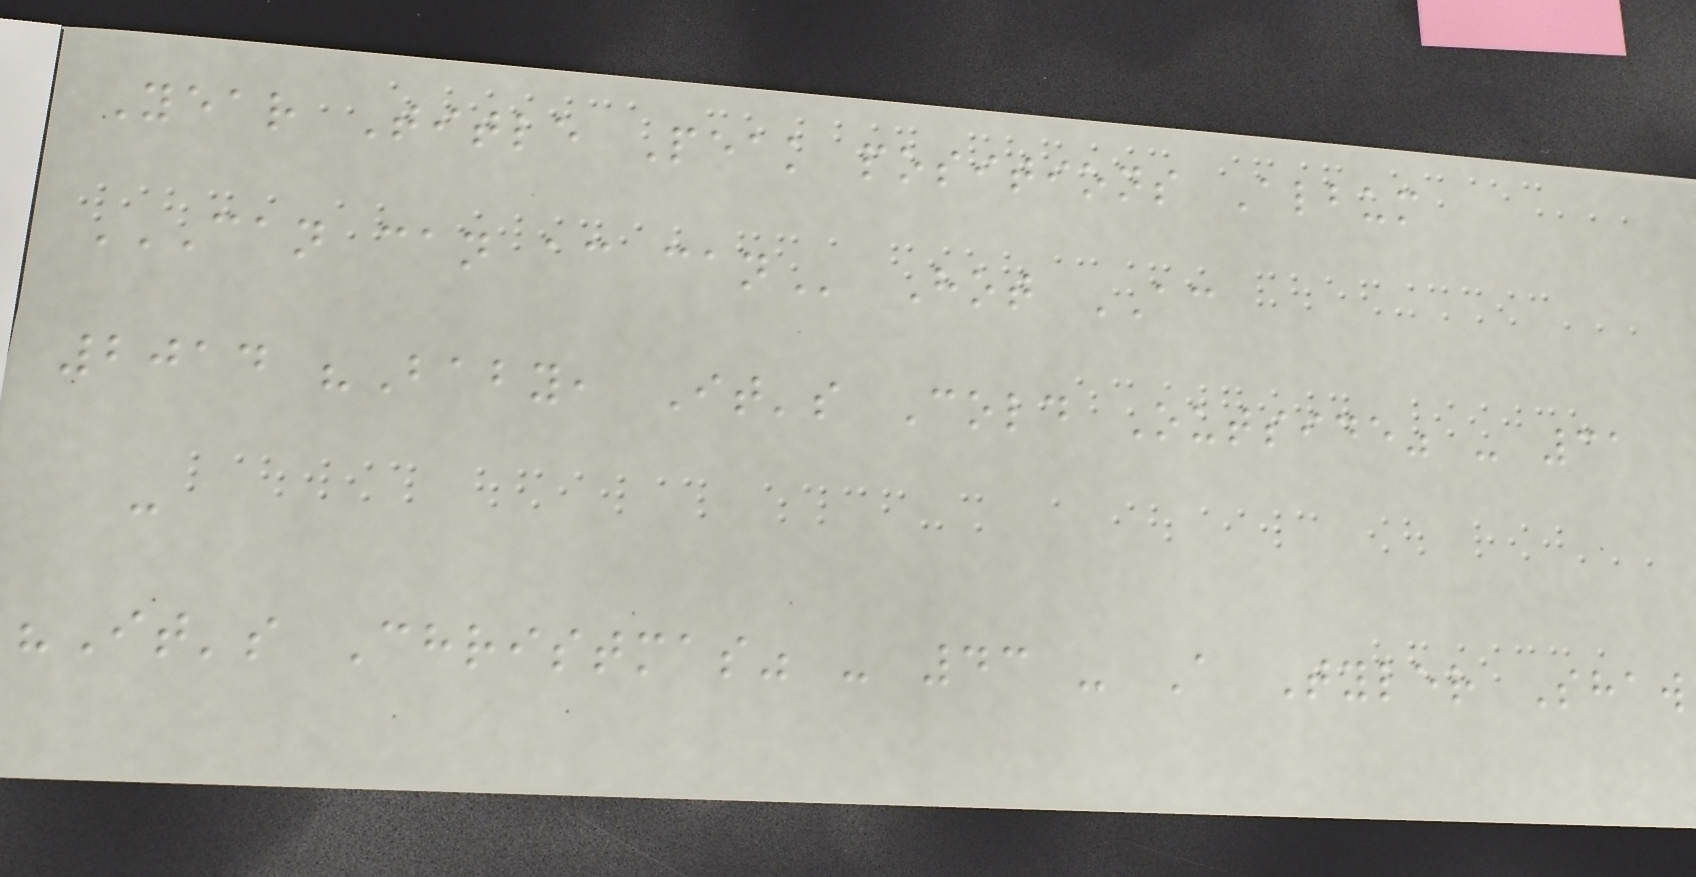Year Title Peak positions Album
CAN CAN AC CAN Hot AC
2014 "Baby, It's Cold Outside" - 31
-
"It's Christmas" - 43 - A Tyler Shaw
